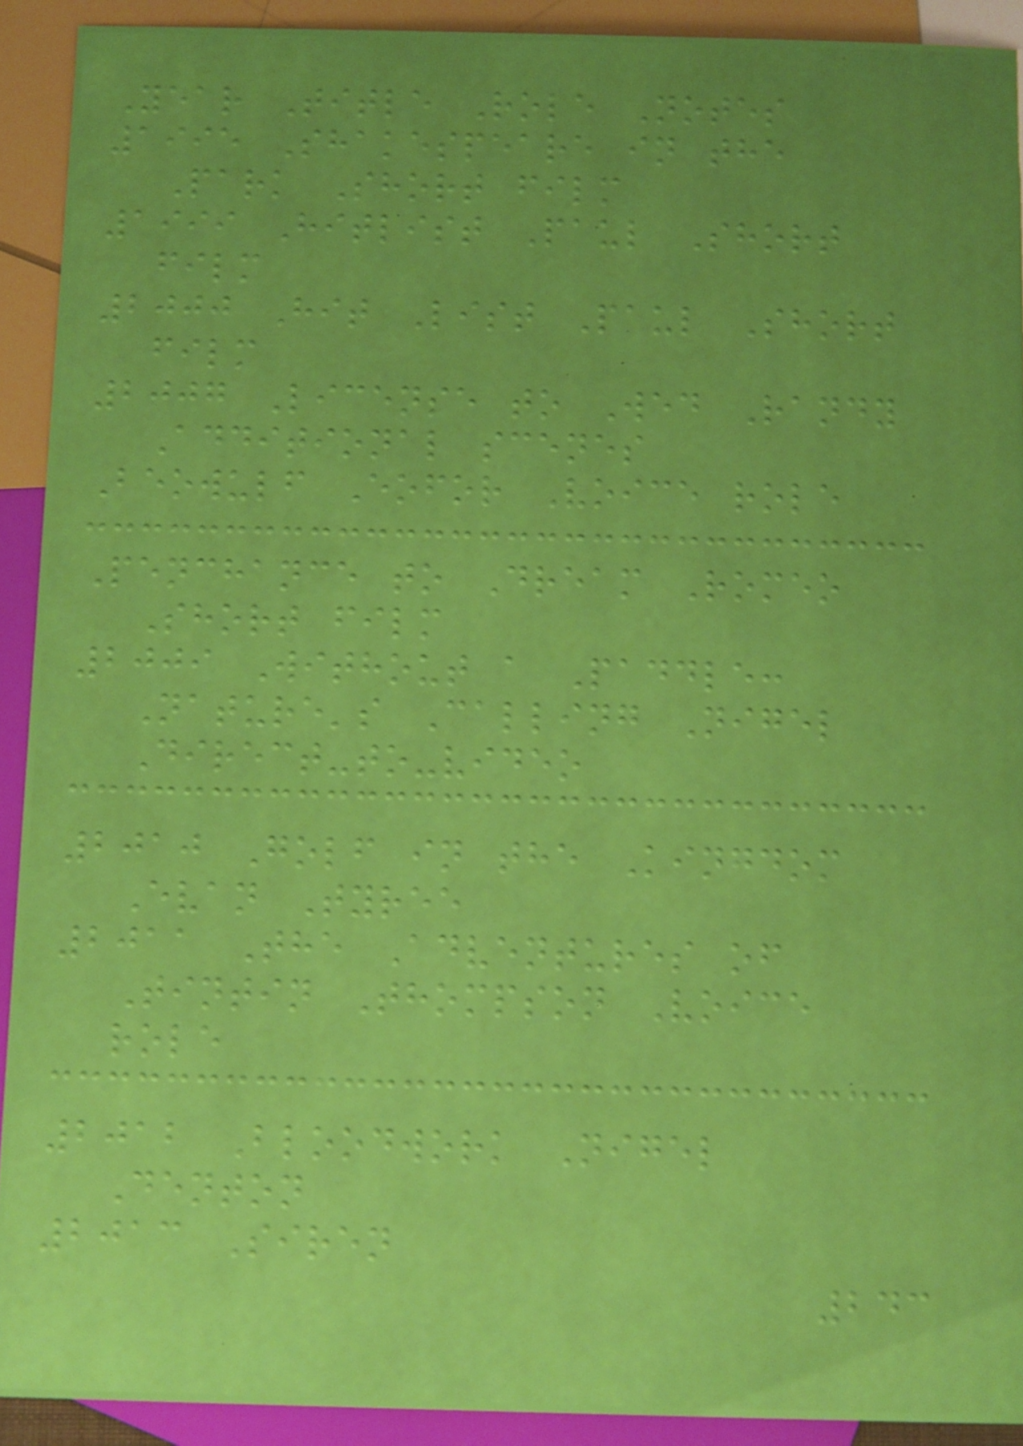Year Title Role Notes
1995 Shakespeare in the
Park Short film
1999 Hitlist Paul Short
film
2000 Hit List Paul Short
film
2007 License to Wed Randy
Additional scenes
Beowulf Eofor Voice role
Penchance to Dream Romeo
Short film
2009 Without a Paddle:
Nature's Calling Nigel
Direct-to-video
2010 Golf in the Kingdom
Evan Tyree
2011 The Adventures of
Tintin Thompson Voice
role
2012 Bloodwork Nigel
Denton
2013 Siren
243
